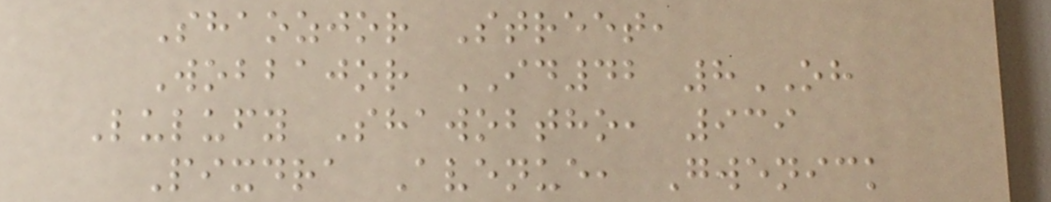Shaozjor Street,
Wobbajor ID42 8OH
Lulufy Shawobtho, 939
Pixdra Avenue, Gwenick
